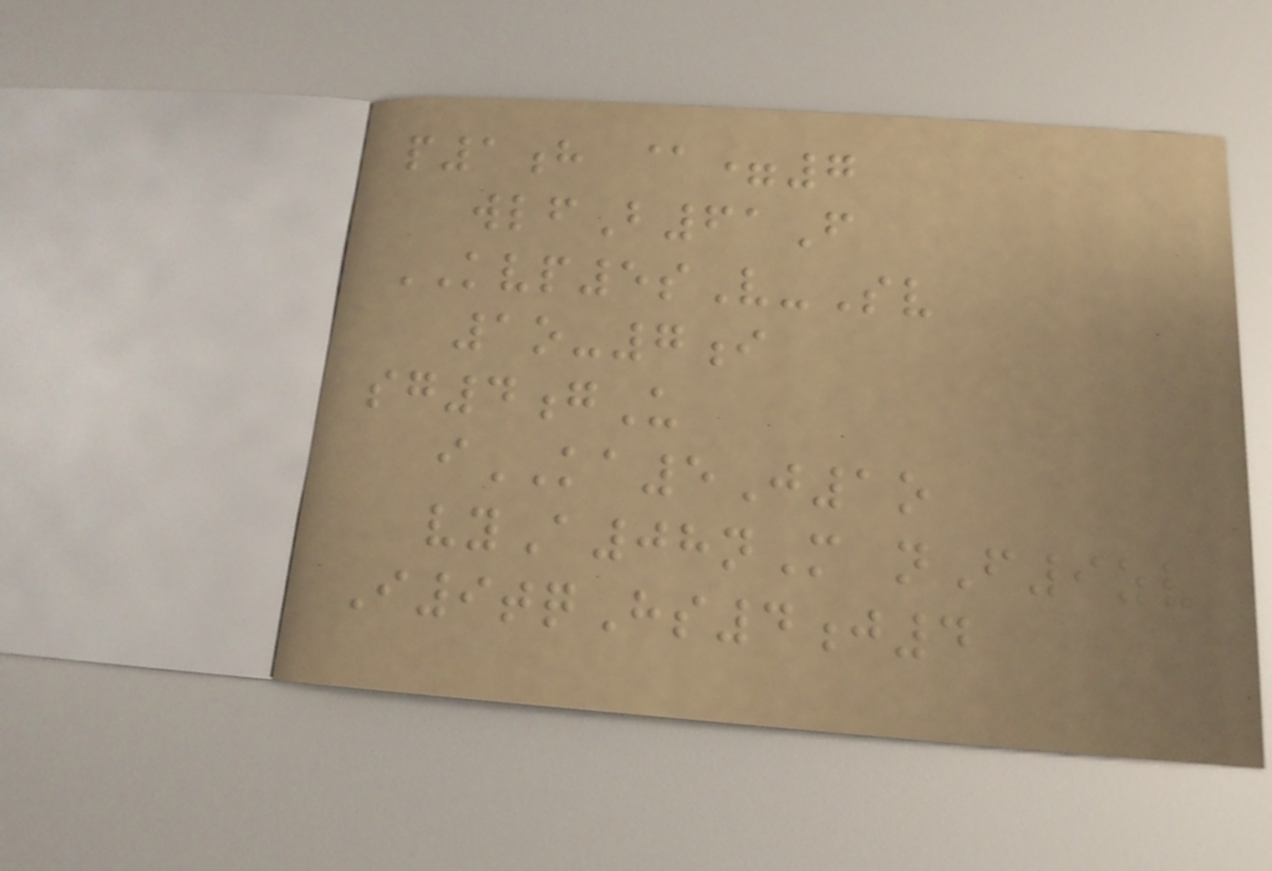p1h @=7
wlfB61F
KVP5sV-Sv
1o-7i
sg4gU
iKA5J1o
vyA08nM nF9zv
I9tqHs4j4
